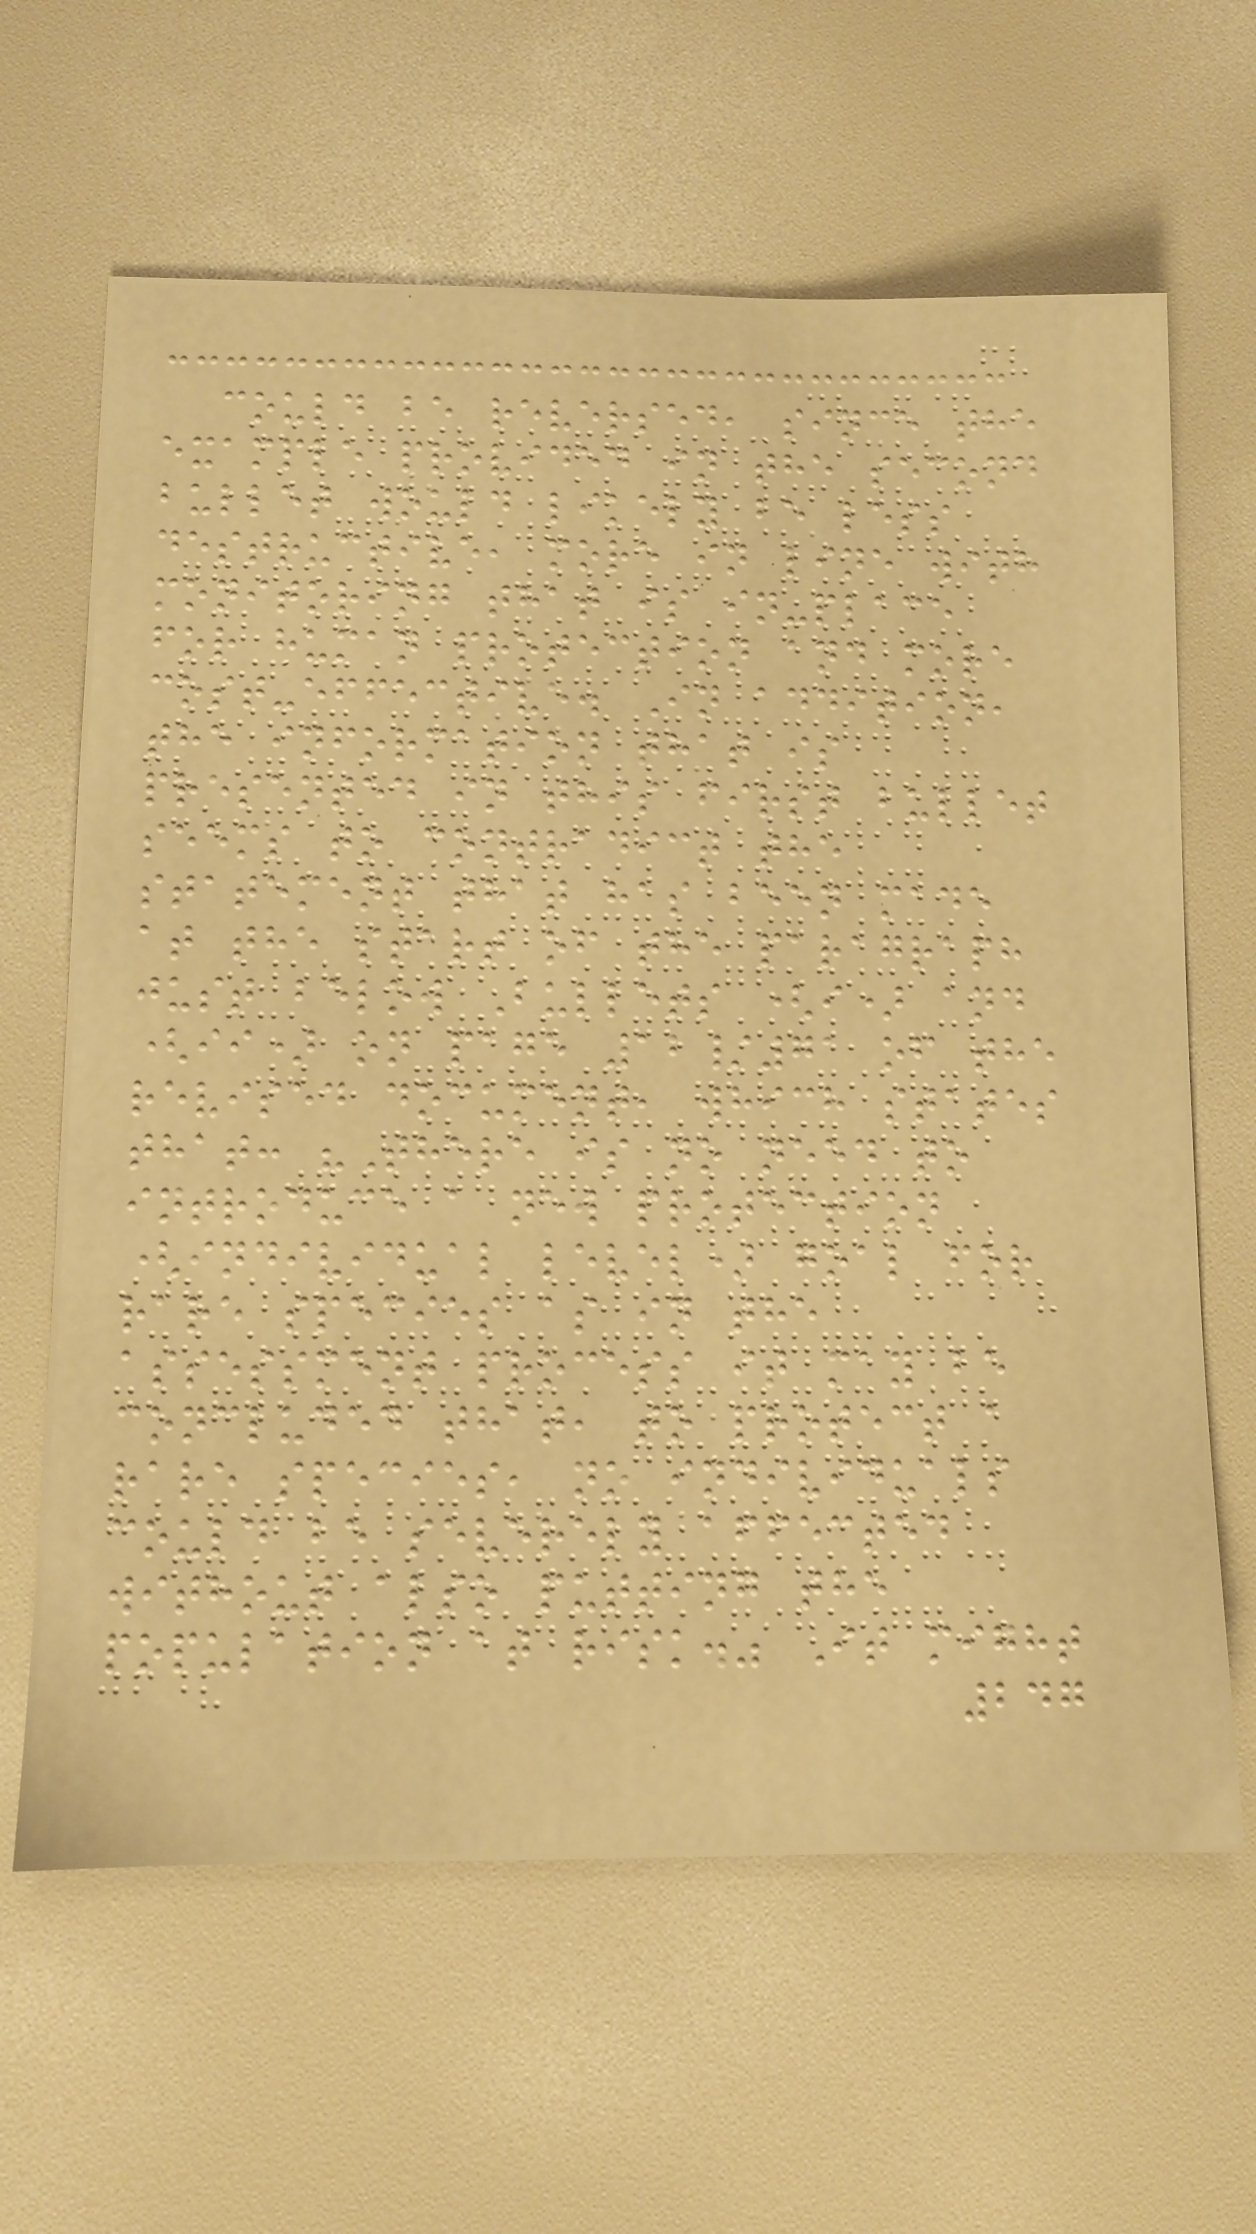could be reversed, since the
example provided in the second
bullet would likely be less
destructive, more in line with
monitoring that is in-place
for human protection and more
cost-effective. In addition,
the information that is
presented in this first bullet
seems to contradict the
statement that has been made
at the start of the paragraph
just below Bullets (i) and
(ii) on page 12/71 of the
revised document, which states
that: "There is no need to
introduce a new protection
(individual level) goal for
rare species as in the
assessment process it may be
concluded that, to protect a
rare species, no individuals
could be severely affected
without also putting the
population at risk." It might
247
